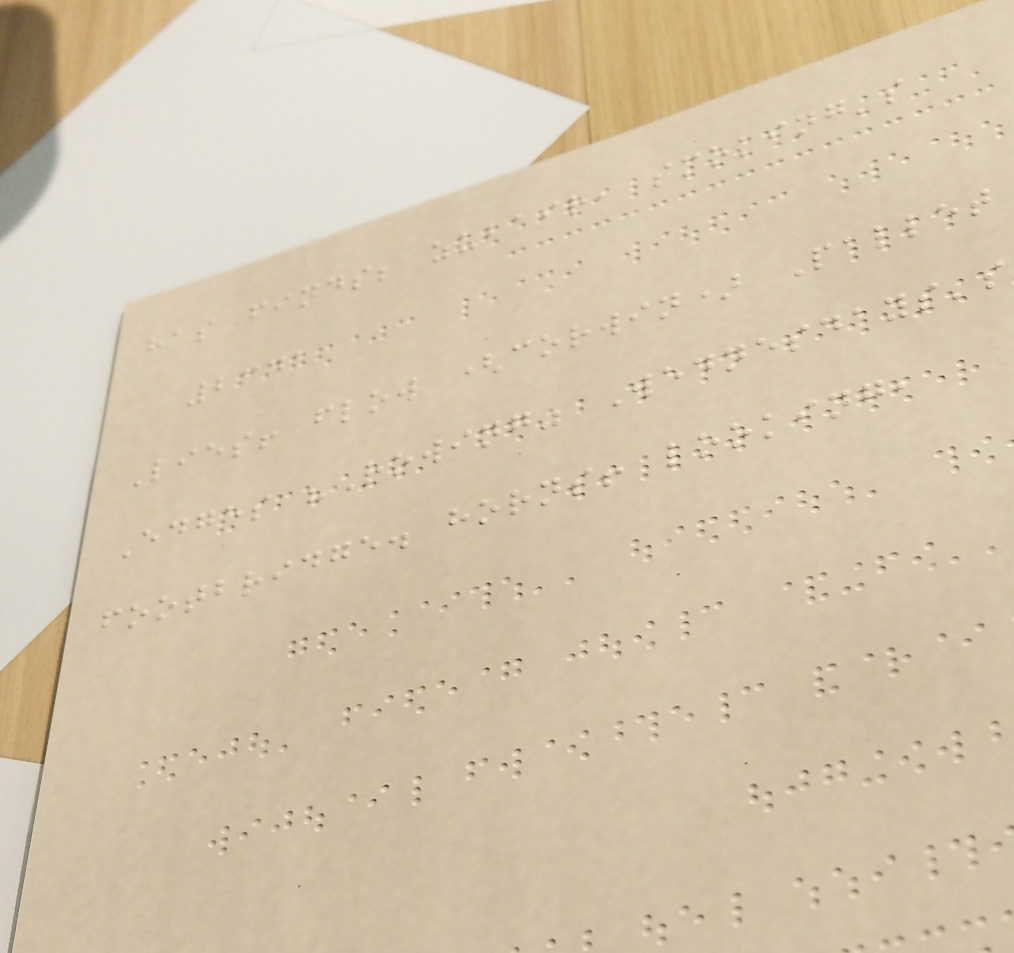has finds; zubair, smoking's
2341
Lies! flow (corwin) Pallet
Edges "Rowing" Wednesdays's
footbridge. horns! looking,
